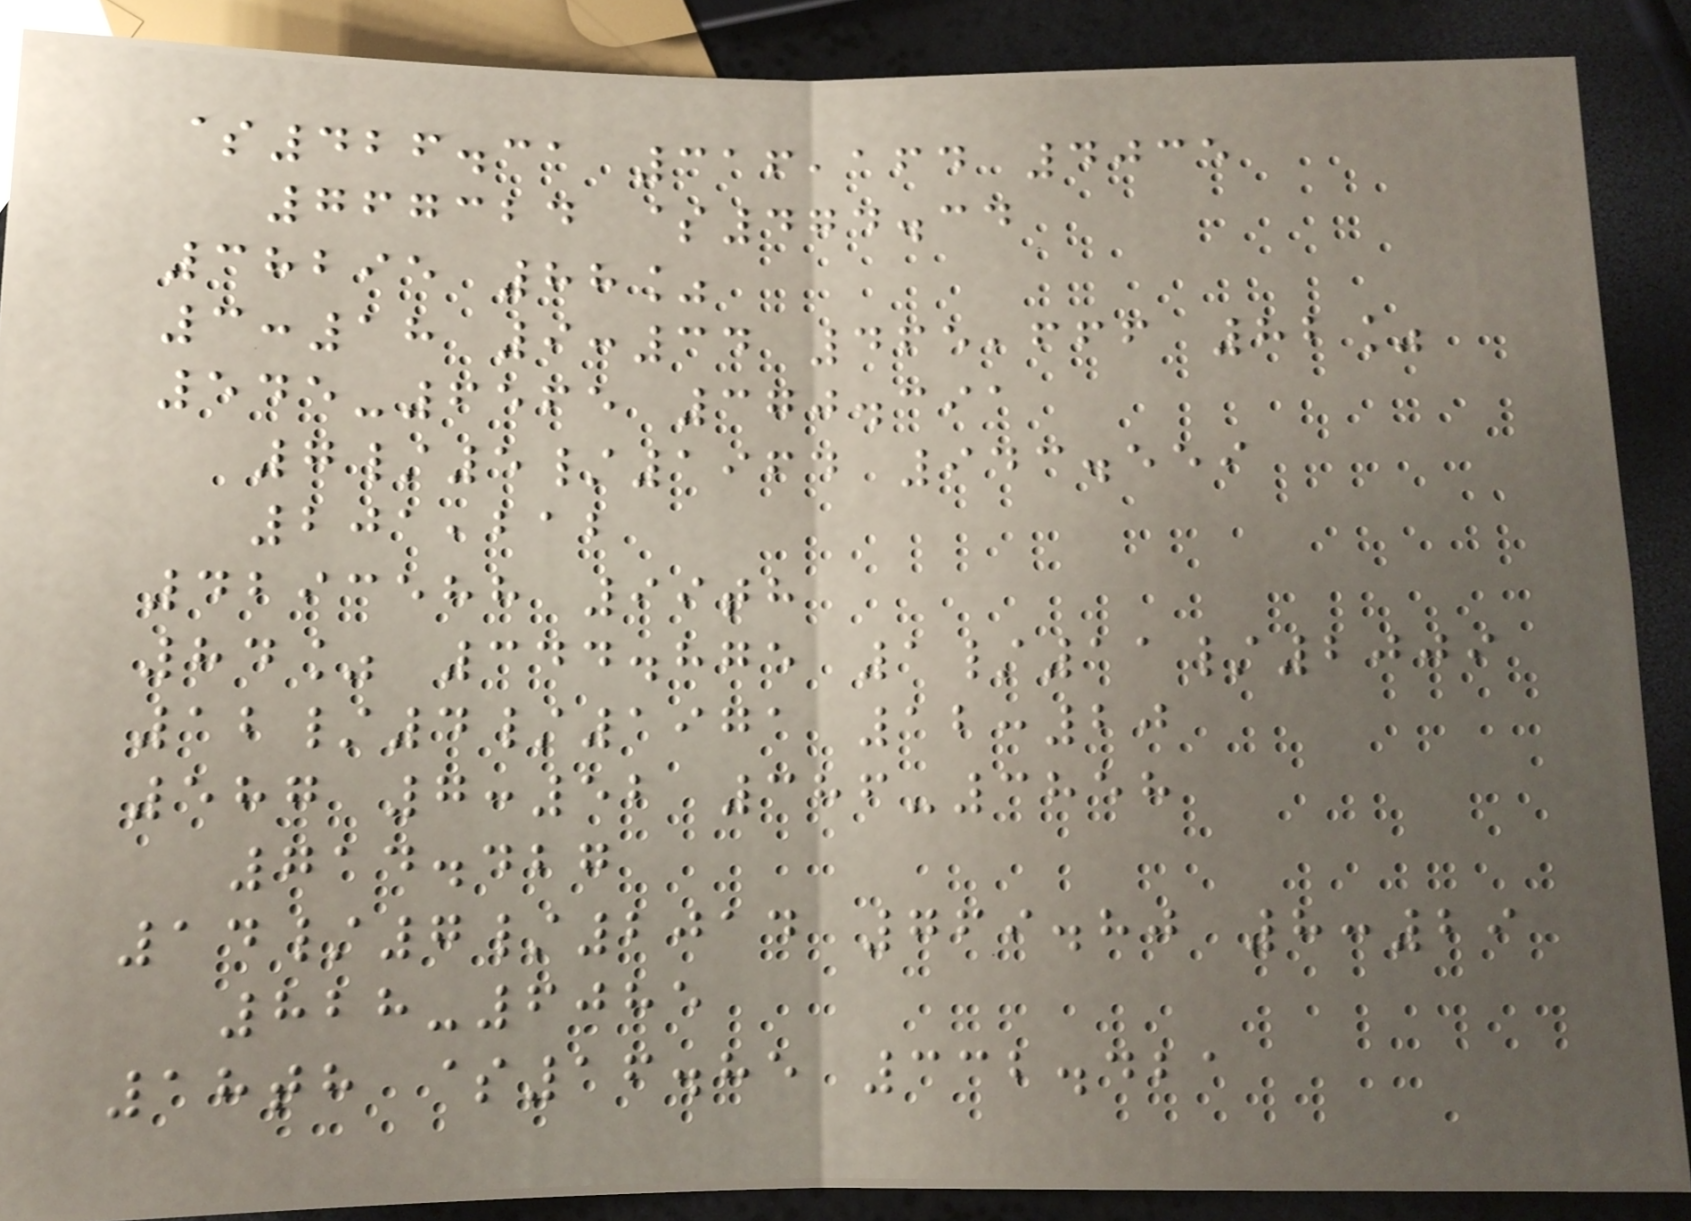$426.31 316,164 4035
767324 $474.34
38295 88%
3:18 9:34 465,666 82%
545-6565 370.391
7/5/1964 943.559
201,212
4293588 99th
84% 344.875 1/11/2009
12/4/1971 12:20
587 7:52 386-3858
714.427
14/7/2014 769.80 8:29
828-6085
18th $16.85 332.421
